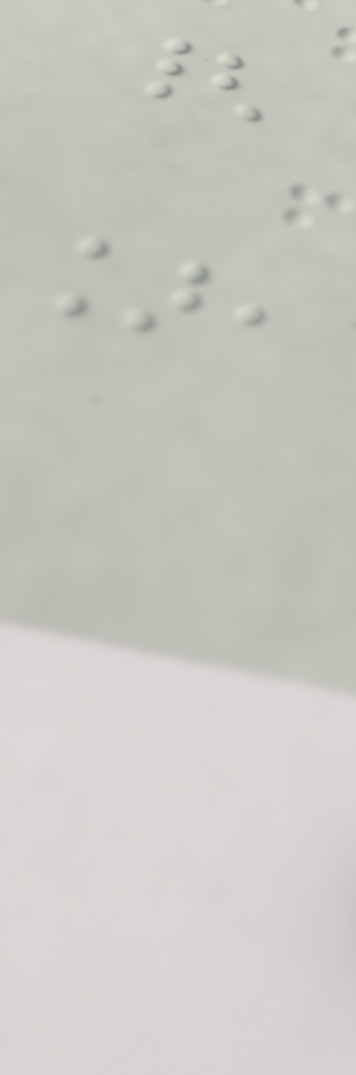{
],
